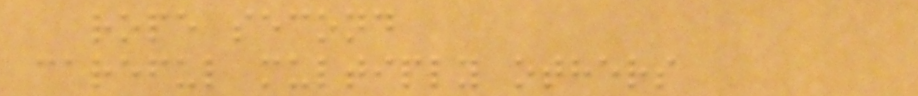rope second
careful multiply others
